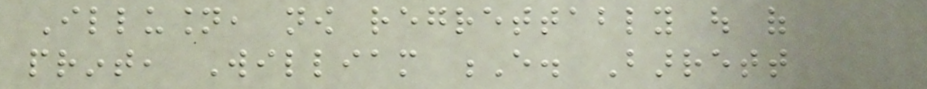Illusion, now regrettably out of
print, William E. Barrett
